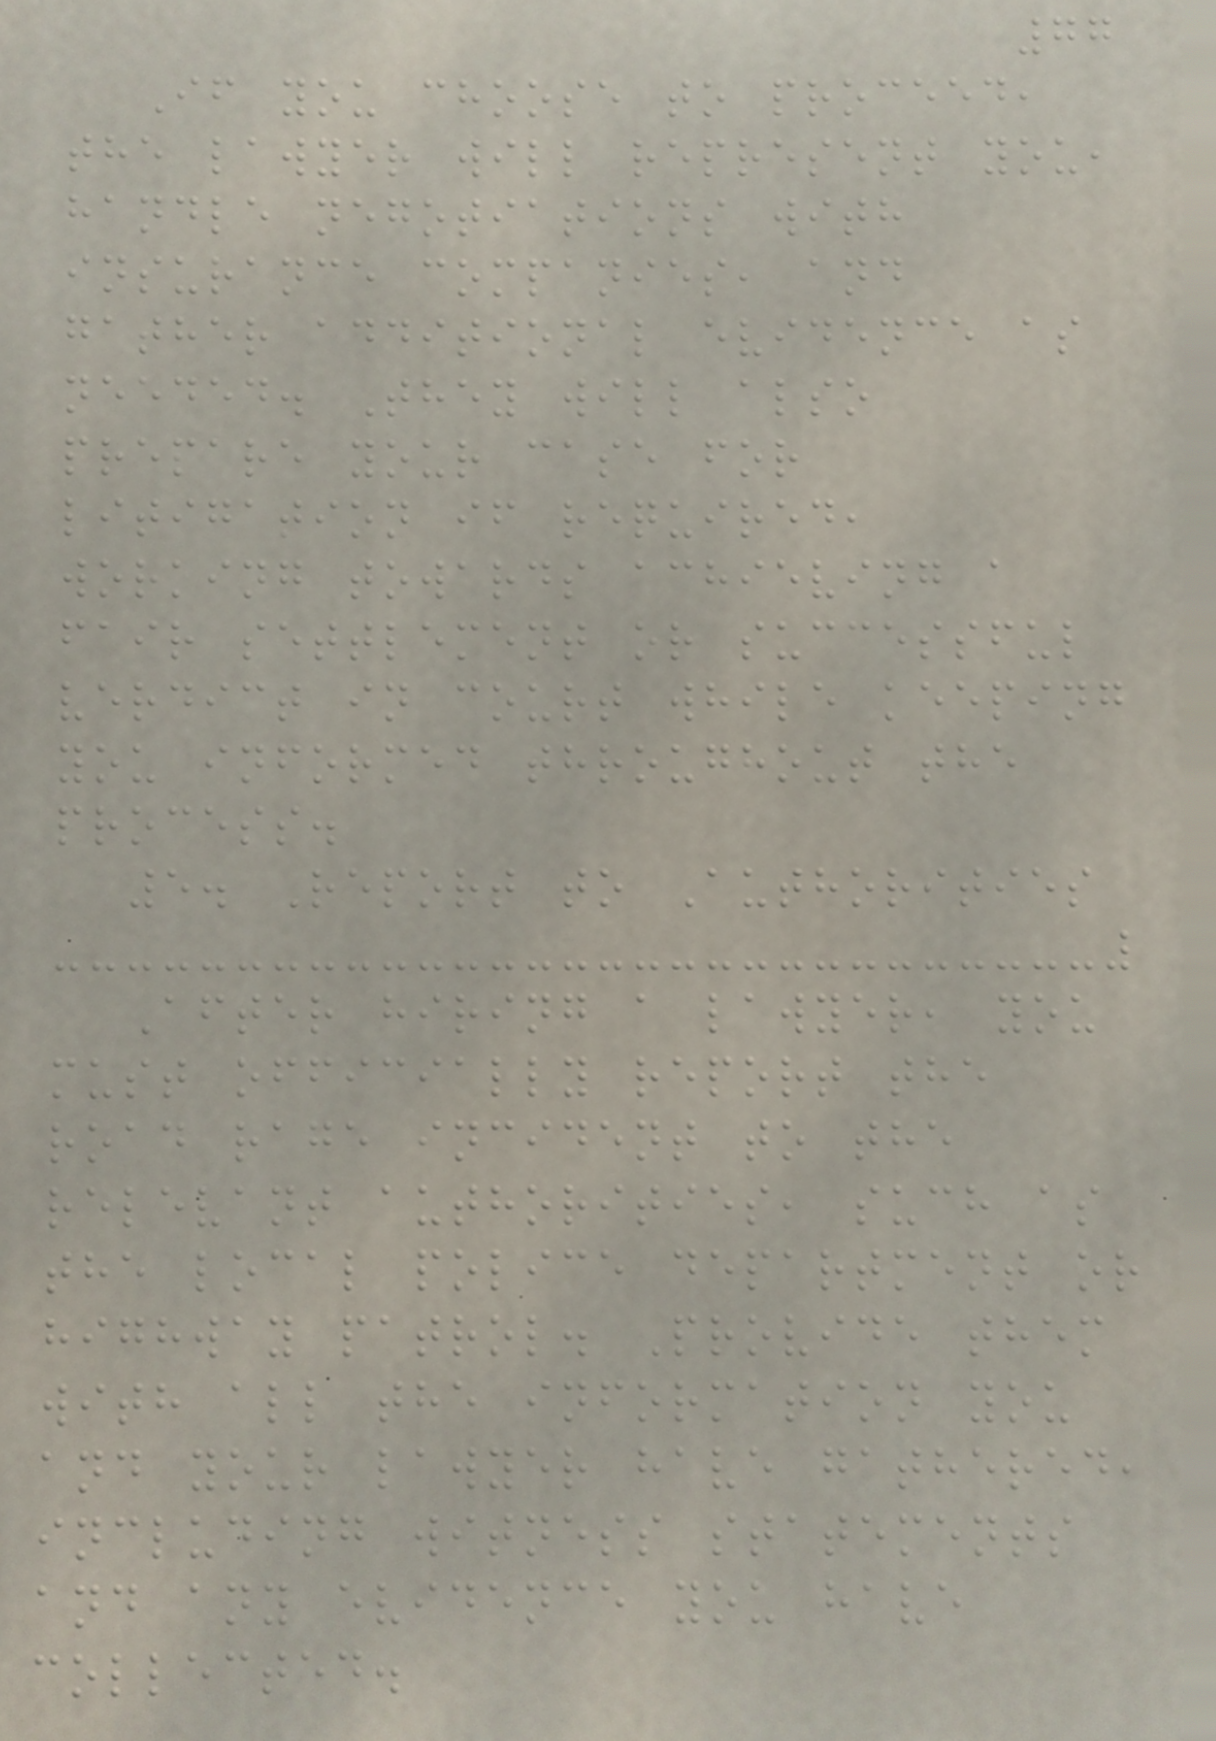77
If you choose to proceed,
the lawyer will represent you,
handle negotiations with
insurance companies, and
gather additional evidence as
needed. They will also
prepare your case for
litigation if required,
working towards achieving a
fair settlement or successful
verdict in court while keeping
you informed throughout the
process.
5. Report to Authorities
After hiring a lawyer, you
must officially report the
road rage incident to the
relevant authorities, such as
the local police department or
highway patrol. Provide them
with all the information you
and your lawyer have gathered,
including witness statements
and any evidence you have
collected.
